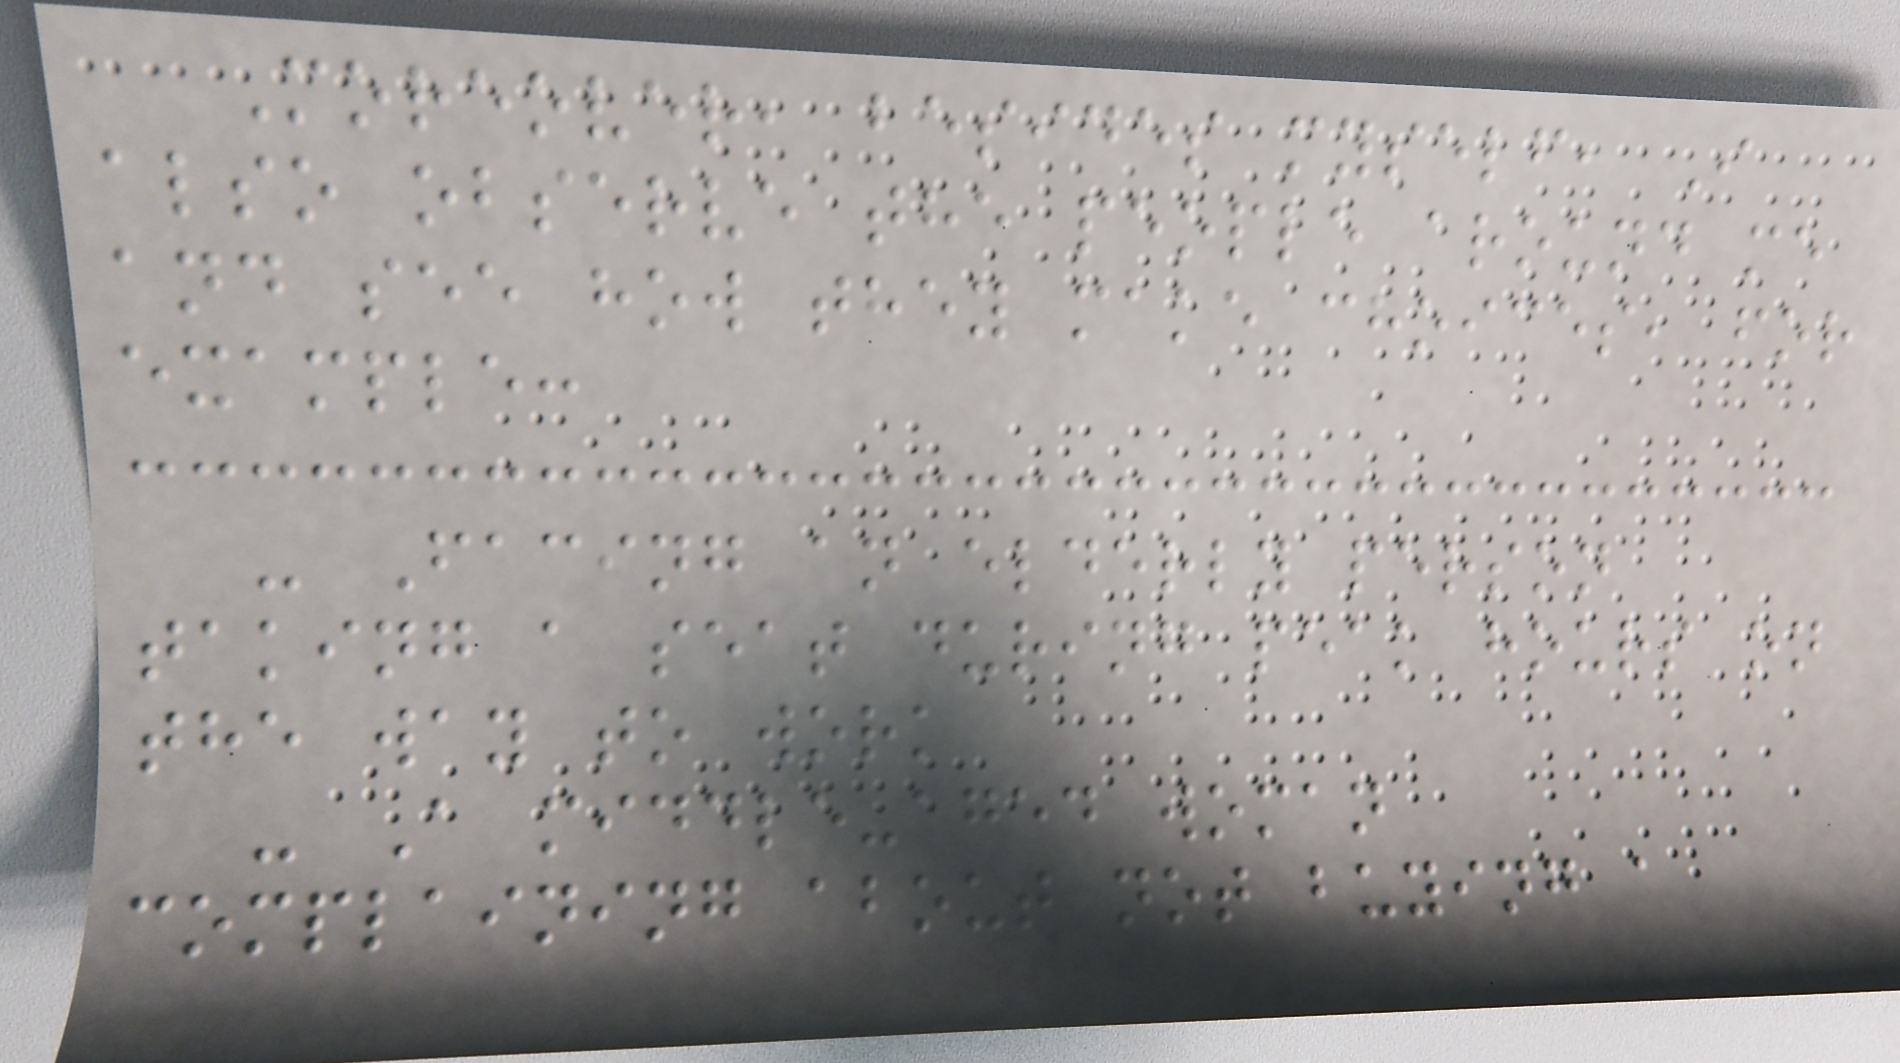Moreover, besides myself, I
also observe the people around me
and see how they make choices, for
example:
- Facing an elderly person
taking a seat during peak hours on
the way to work
- A middle-aged woman
complaining about not buying a
